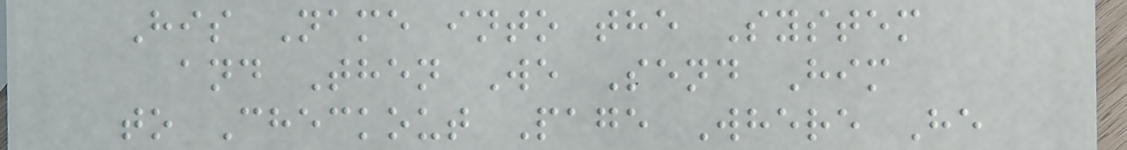His Name into the System
and Then We Send Him
to Checkout Page Where He
